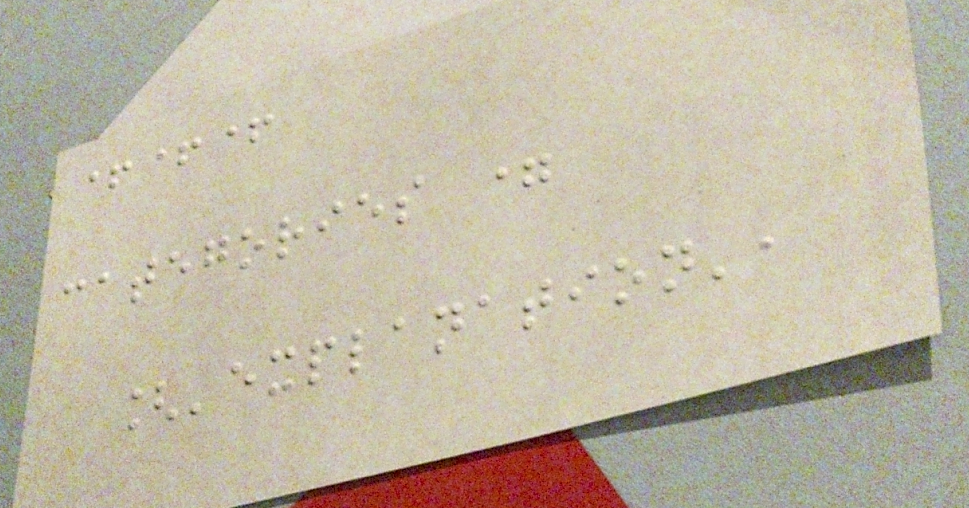+++
categories =
['explanation',
